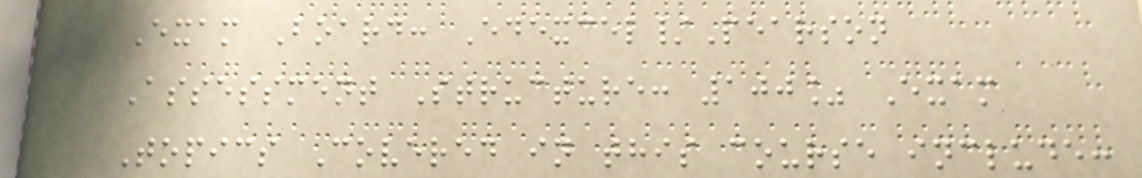Exam Board: Edexcel/Pearson
Assessment Structure: 100% Exam
Topics Covered in this course include:
